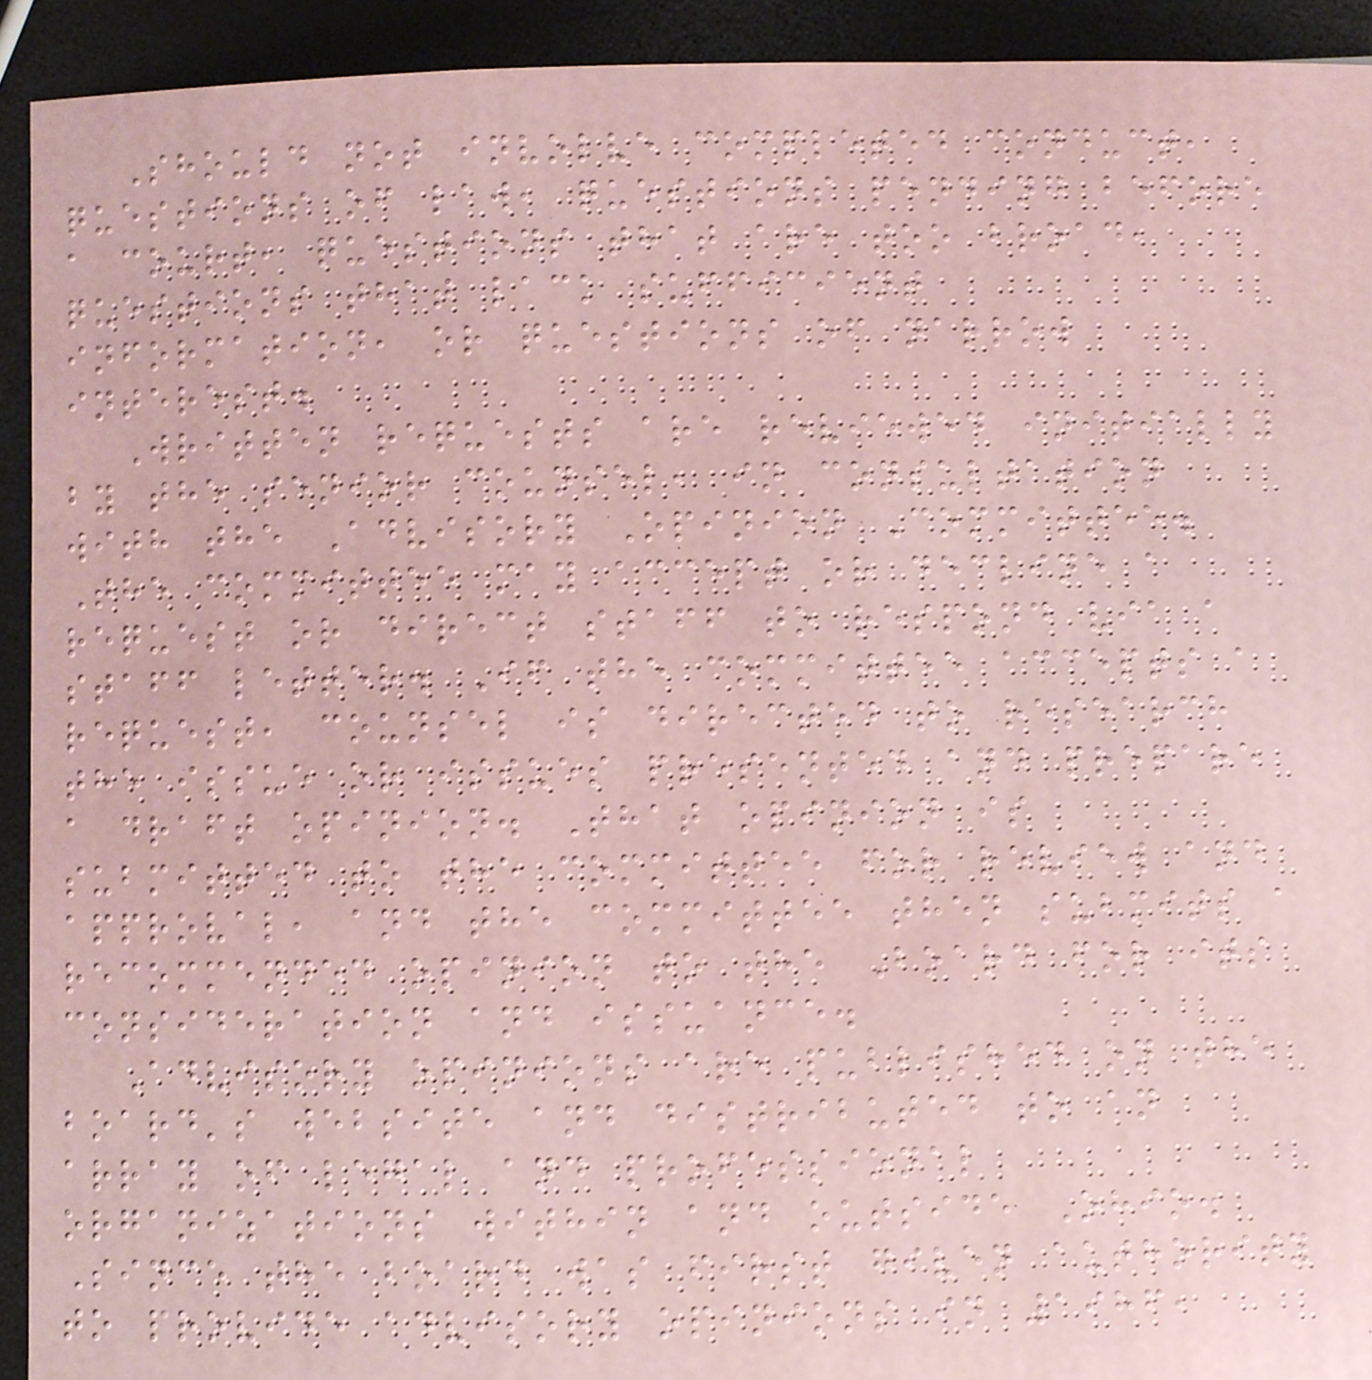Should not involve completed conduct,
questions of law, questions pending before
a court, questions that are too broad,
questions that lack sufficient
information, or questions of narrow
interest.
Written requests are reviewed initially
by the senior counsel, in consultation
with the Advisory Opinion Committee.
The committee may accept or decline a
request or direct staff to respond via a
staff letter. If the committee accepts a
request, counsel is directed to research
the issue or issues presented and prepare
a draft opinion. That opinion is
submitted to the committee for review and
approval, and the committee then submits a
recommended opinion to the Board for its
consideration and issuance.
Advisory opinions are published on the
board's website and distributed to an
array of legal and professional
organizations within and outside Ohio.
Since the board was first given authority
to provide advisory opinions in 1986,
